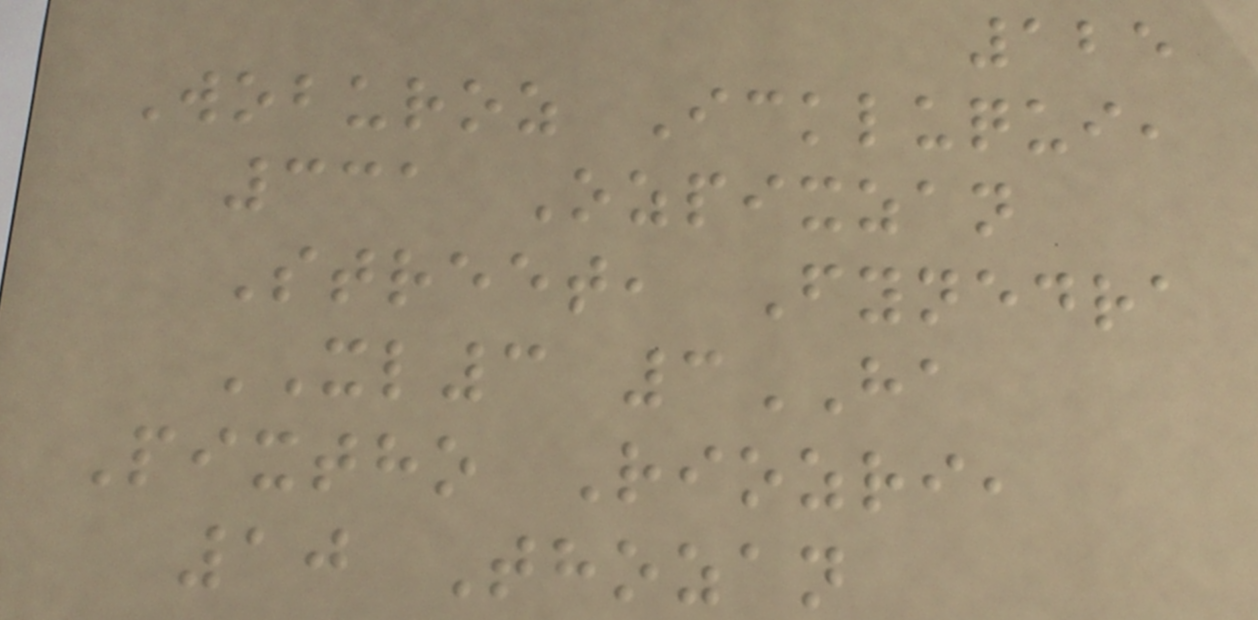125
Woburoz Ickluqui,
331 Ozpixzan
Street, Fynedra
XL3 3HA
Pixtho Riozri,
10 Thozan
